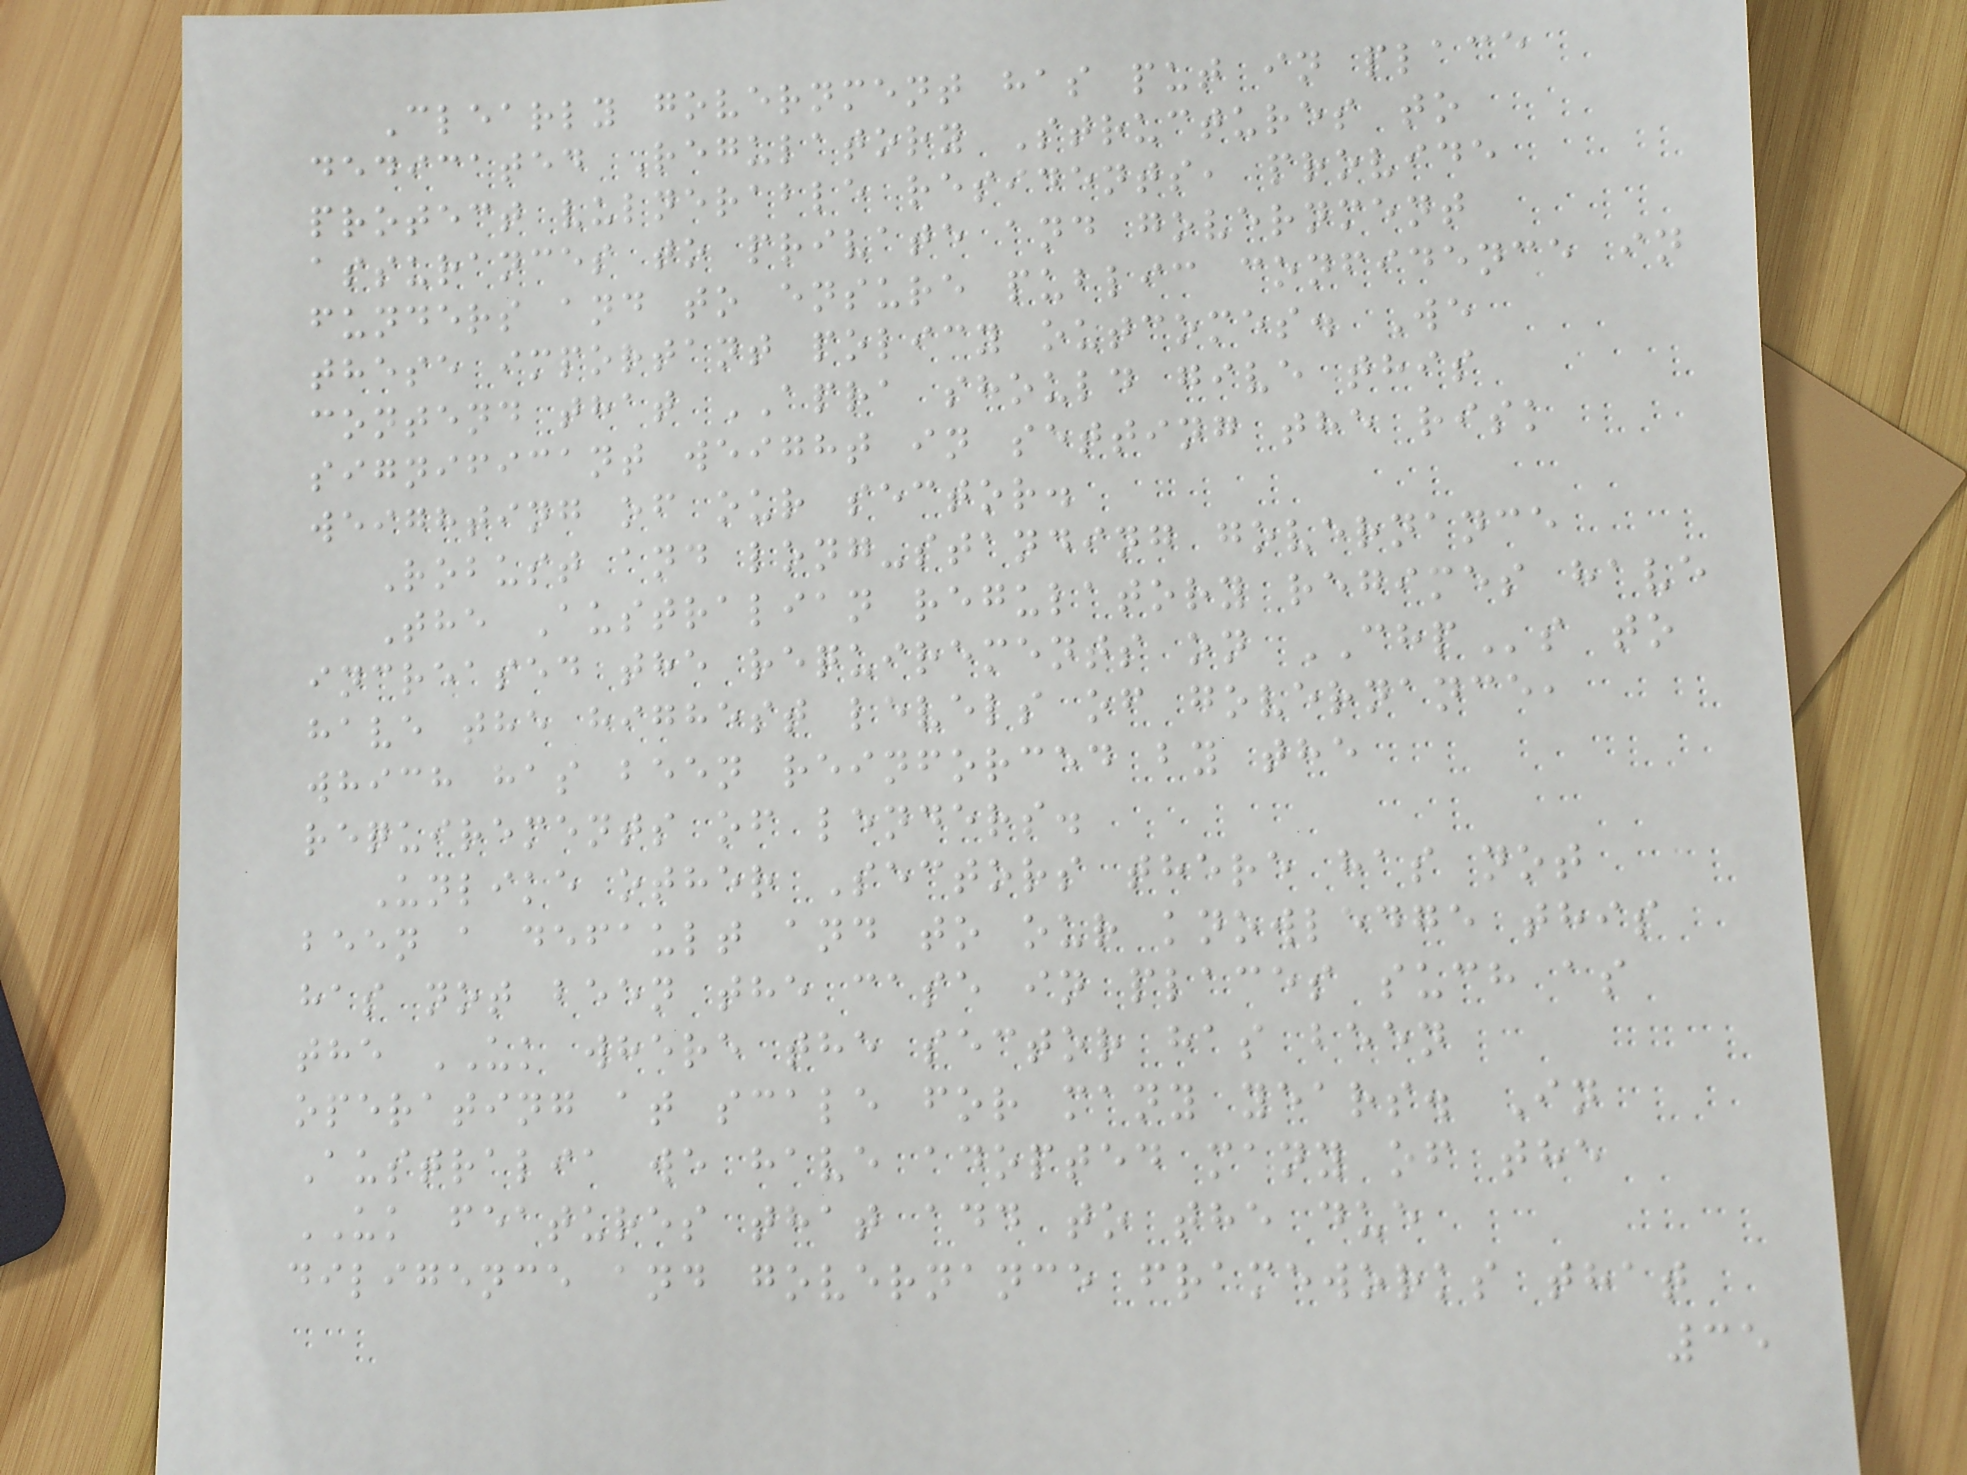Clearly government has put in place
dedicated Regulatory Structures to
protect vulnerable residents, provide
assurances to private and government
funders and to ensure public confidence in
these important policy outcomes. We
contend that APRA should give this
significant weight in setting the risk
weighting of our sector.
Robust and long-standing governance
The Australian regulatory regimes have
increased the requirements on CHPs to
have the highest levels of governance,
which has been reinforced by the
requirements of lenders.
Unlike other Sectors there has not
been a default and to our knowledge this
has not been the case in places such as
the UK where the sector has been
operating at scale for many years. In
Australia we have adopted many of the
UK features that add to the due
diligence and governance frameworks that
35
